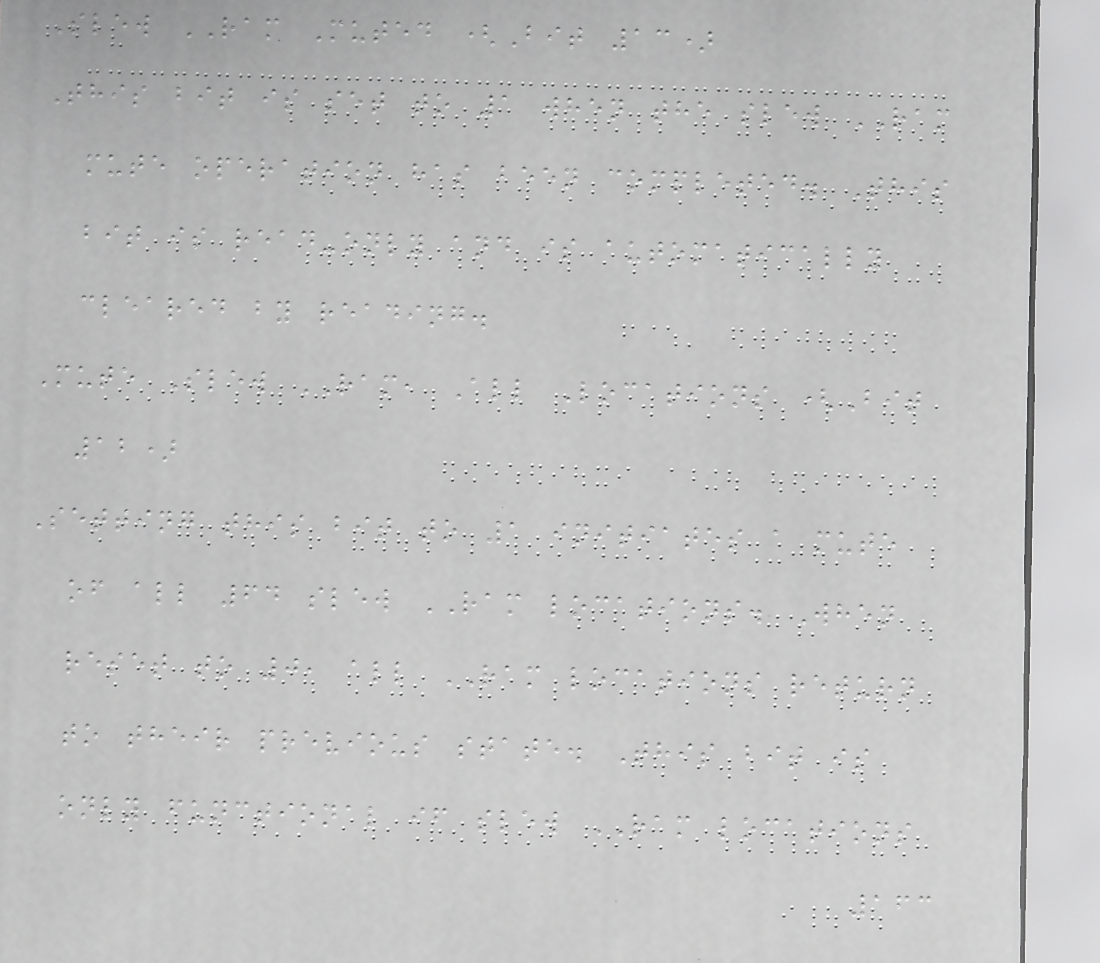Slew RAM Muted (Bit 13)
This bit is set to 1 when the slew RAM
mute operation has been completed. This
bit is read-only and is automatically
cleared by reading.
Mute Slew RAM, All Locations (Bit
12)
Setting this bit to 1 initiates a mute
of all 64 slew RAM locations. When
reset to 0, all RAM locations return
to their previous state. This bit is
only functional if slew RAM locations
163
